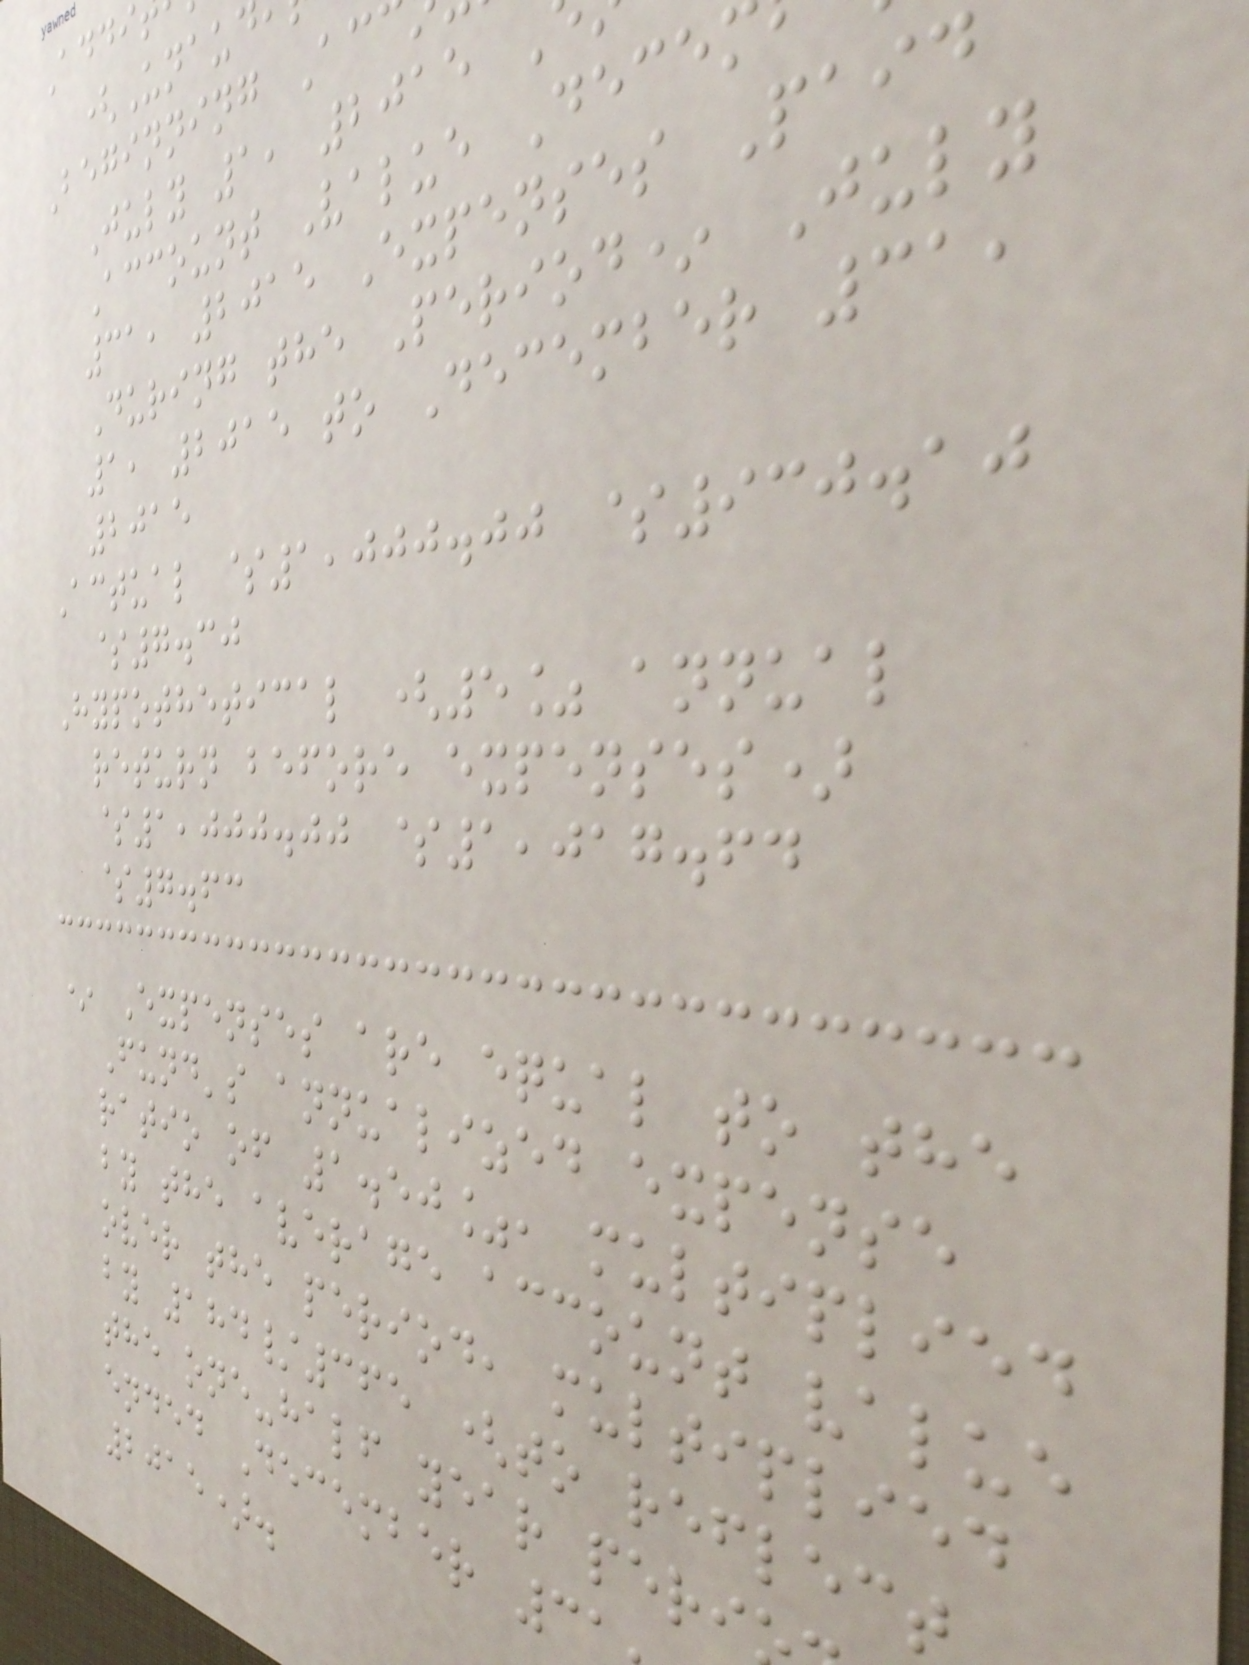(Unaud
Beginning Ac
July 1, 2015
Account Value Dece
31, 2015 Expenses Paid
During the Period* July
1, 2015 to December 31,
2015
Actual $1,000.00 $930.10
$7.30
Hypothetical (5% annual
return before expenses)
$1,000.00 $1,017.64
$7.63
* Expenses are equal to the
Fund's annualized expense
ratio of 1.50%, multiplied
by the average account value
over the period, multiplied
by 184/365 (to reflect
the one-half year peri
ended December 3
2015).
